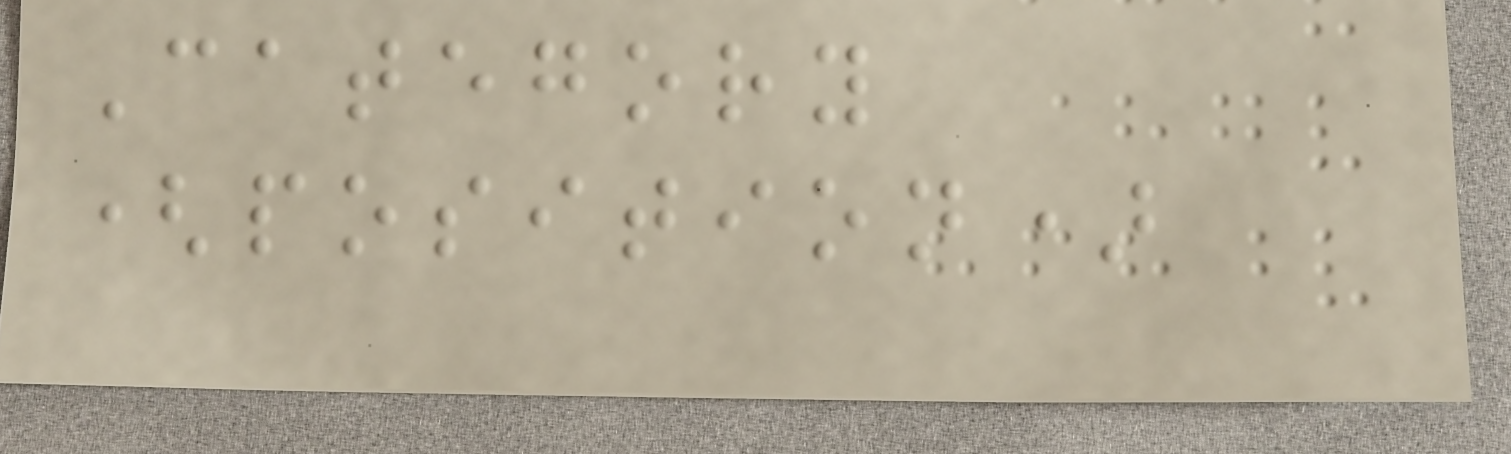Category
(position)
